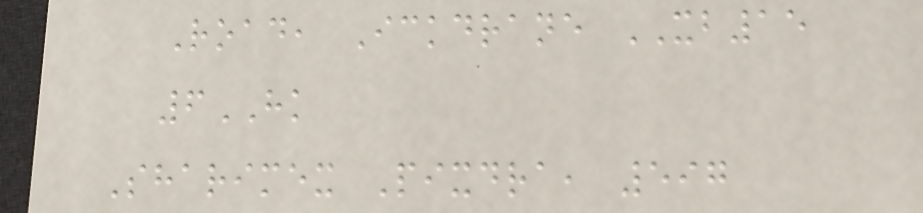Road, Ickdrane XB15
6HK
Sharimex Pixdra, 597
